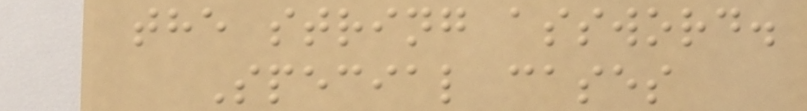the string assword.
Special cases
